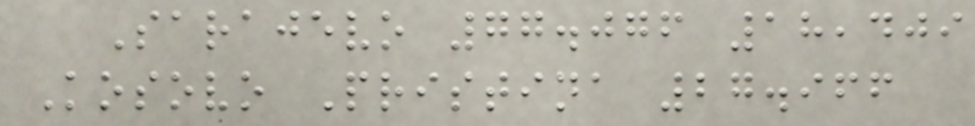Sarajevo 77.076 18,409
Kosovo Pristina 27.966
